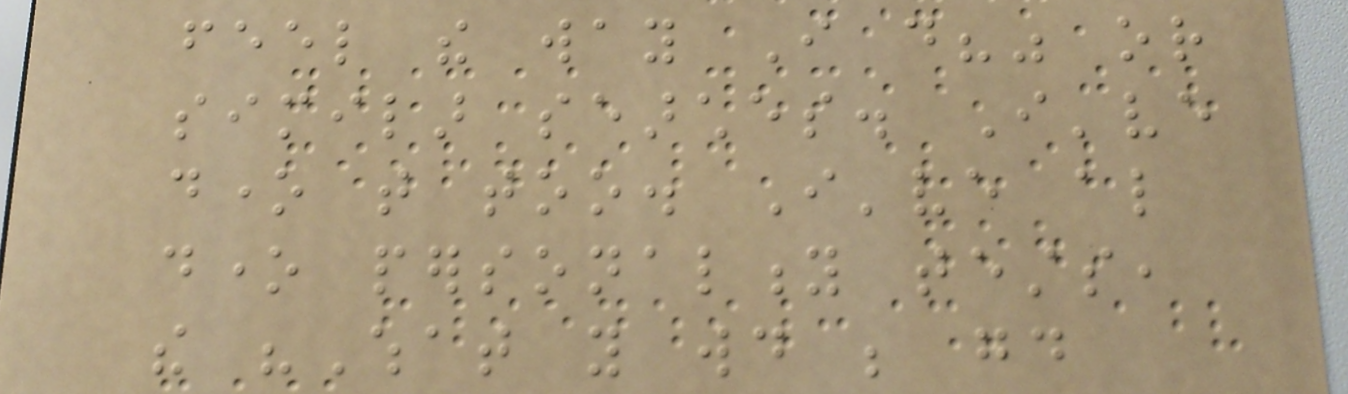feel the way I do?" or
similar searches. I've
done that too. I've also
done personality tests,
the "What you would be good
